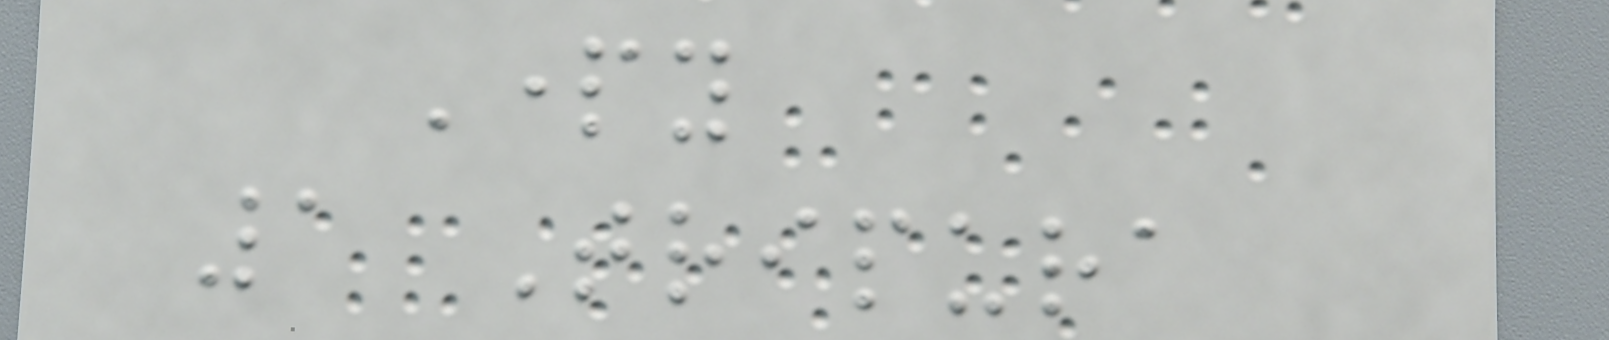Party
1 Tripura
